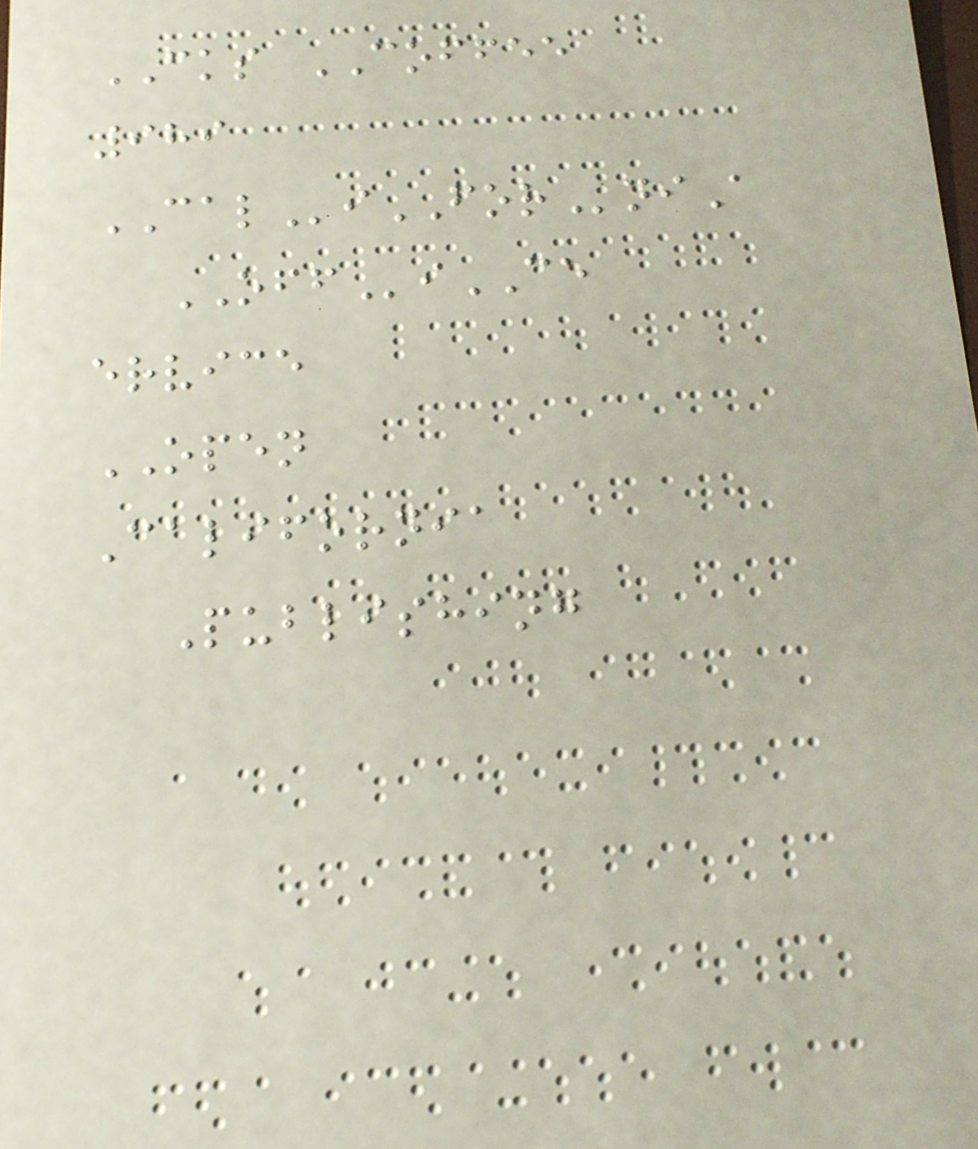CKS COFFEE
989
CALiFORniA
OFFiCE
ervice
OPEN
California
Publishing
